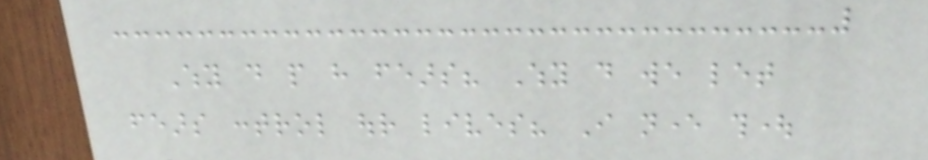Why do people have fears? Why do we let
fears control our lives? I never thought
